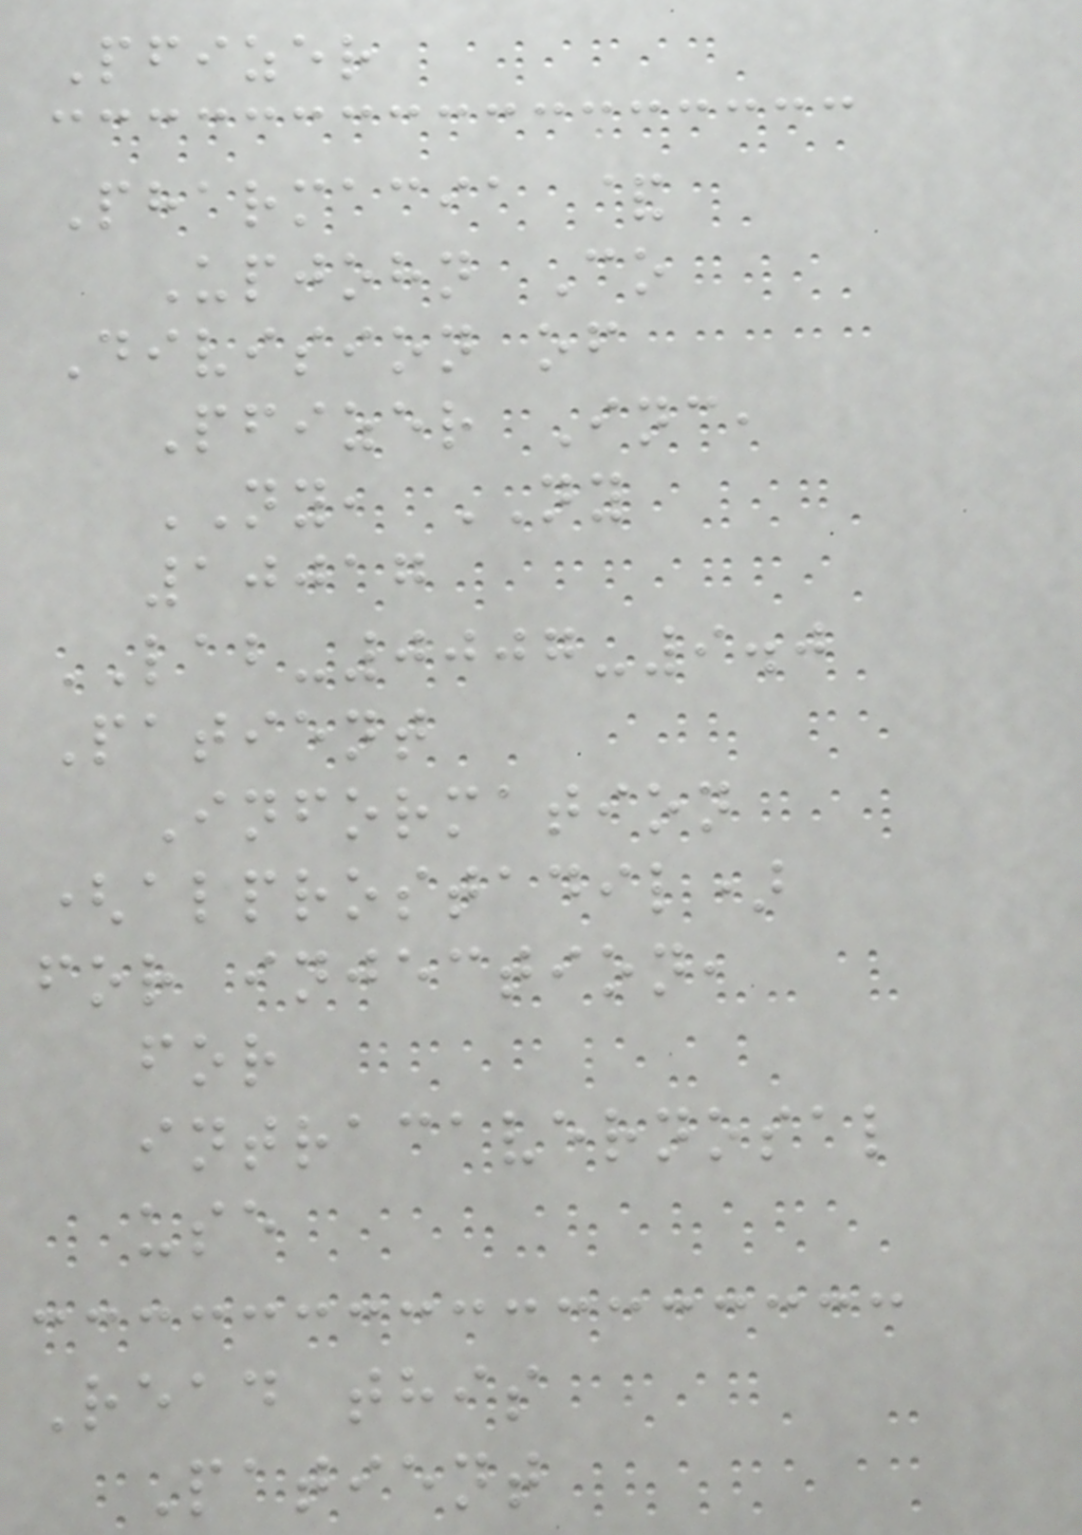Pfizer
Pharmacia &
Upjohn Co
Division of
Pfizer Inc,
NY, NY
10017
LAB-0007-9.0
Patient
Information
(alprostadil)
for injection,
for
intracavernosal
use
Read this
Patient
